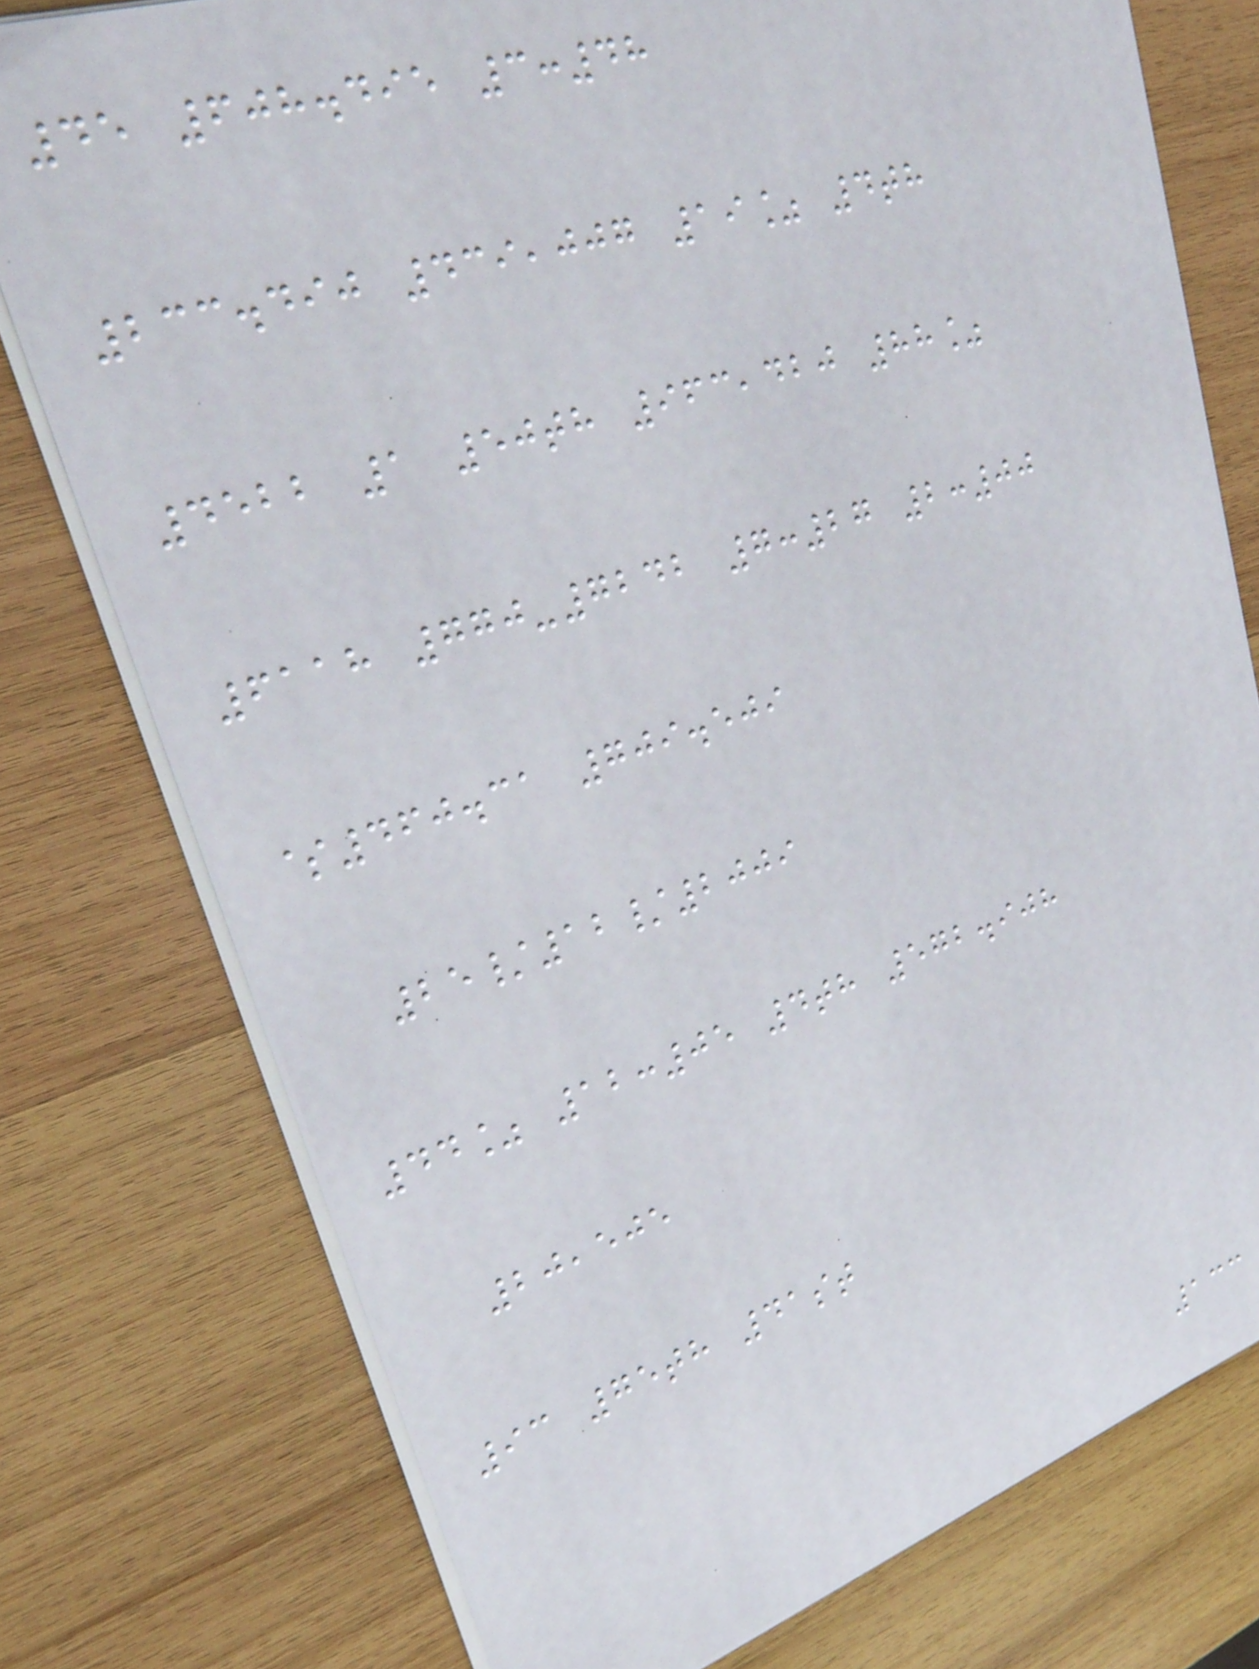45 608.495 3:48
233.490 439,007 19% 4th
4522 1 50th 963,420 88%
6118 770-7242 7:27 2:00
$460.31 709.509
25/12/2009
44% 12:05 4th 572.908
20,505
93 75th 41st
133
